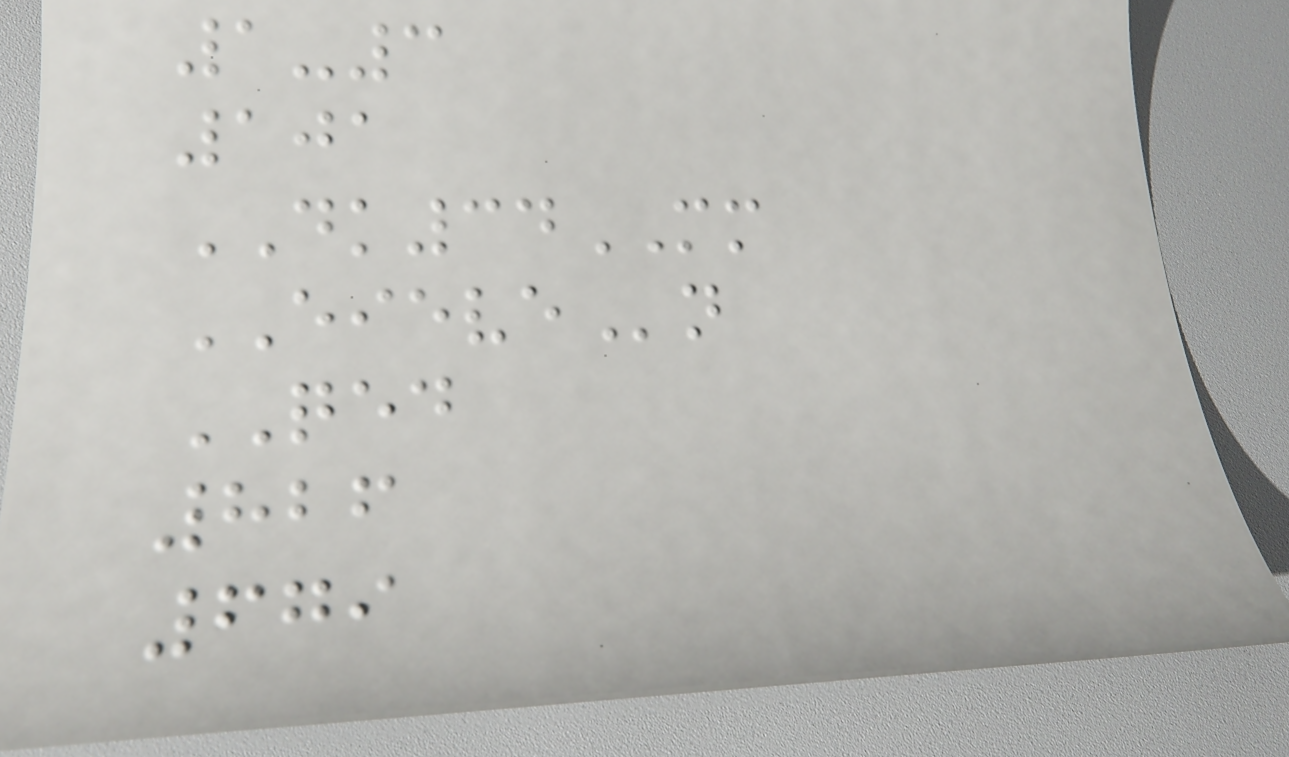1-3
101
DK34MM
EIEVEn
QED
826
679
